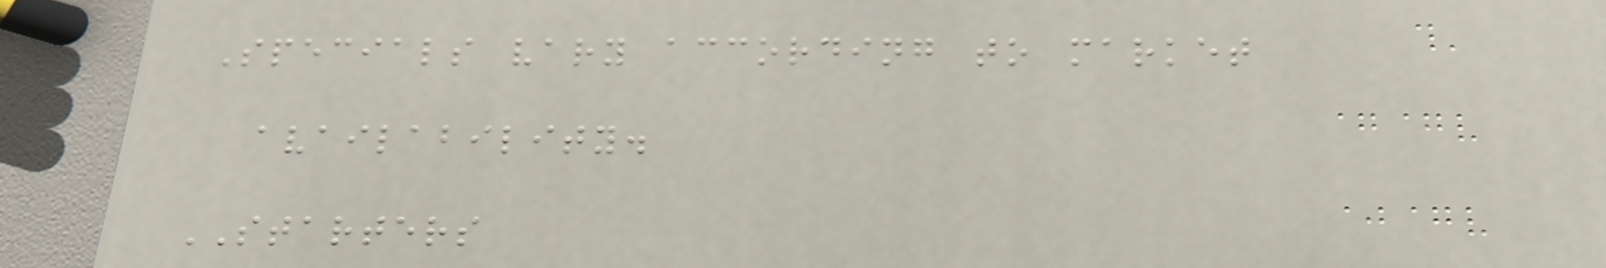Specials vary according to market
availability.
STARTERS
